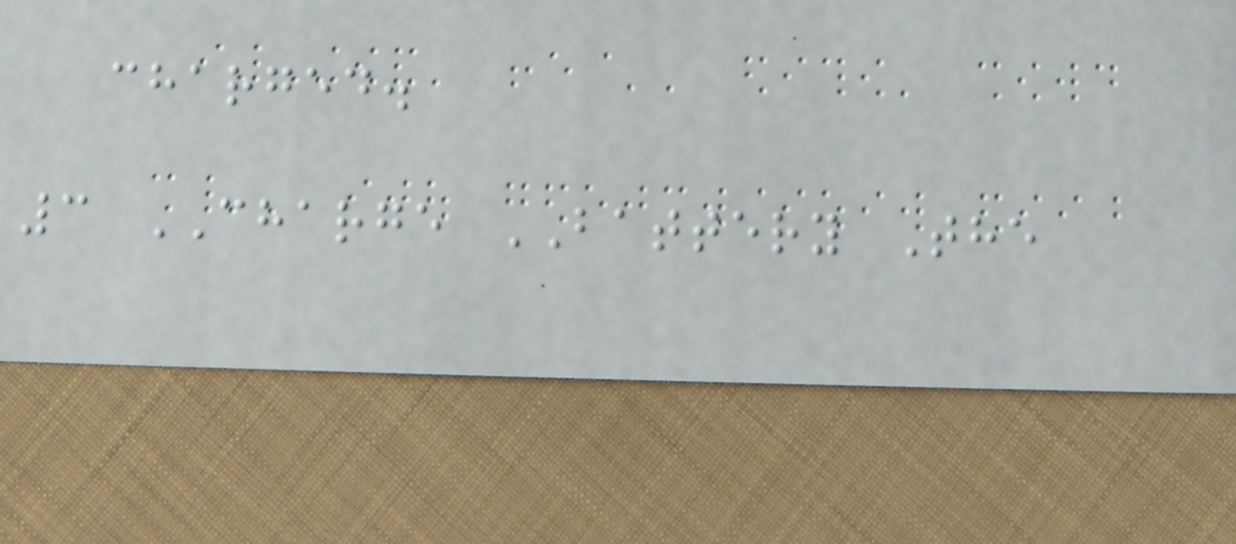charged.
3 CHARGE BATTERY The
